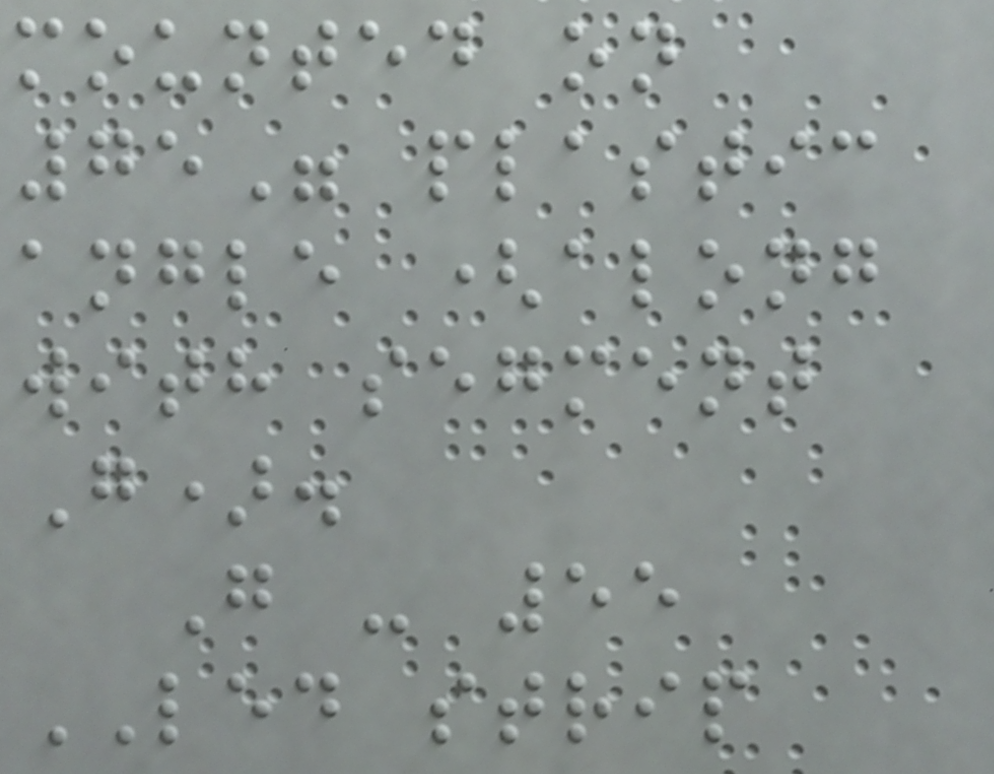mounted on
75" plastic
angle (along
with segment
G).
G - 55
LED strip
